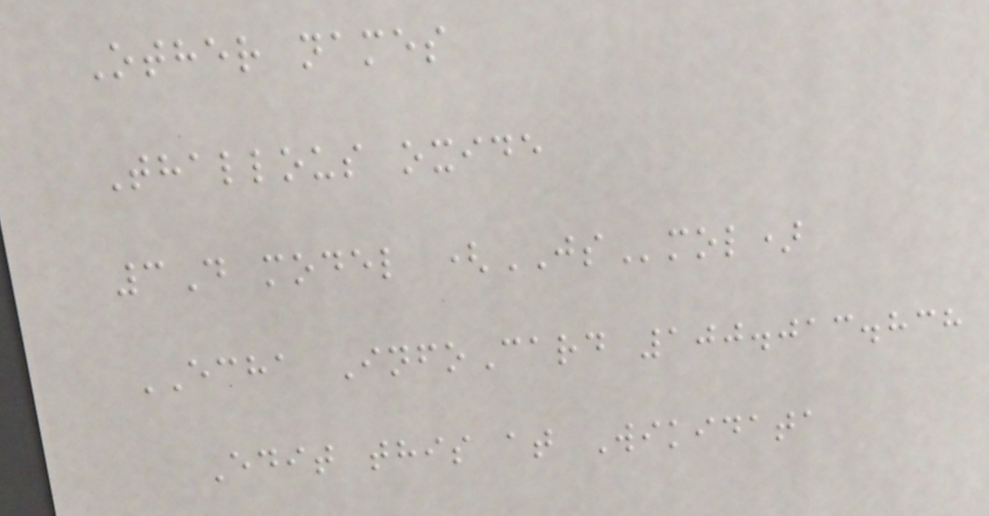Other names
Thallous oxide
3D model (JSmol)
ECHA InfoCard 100.013.838
Edit this at Wikidata
